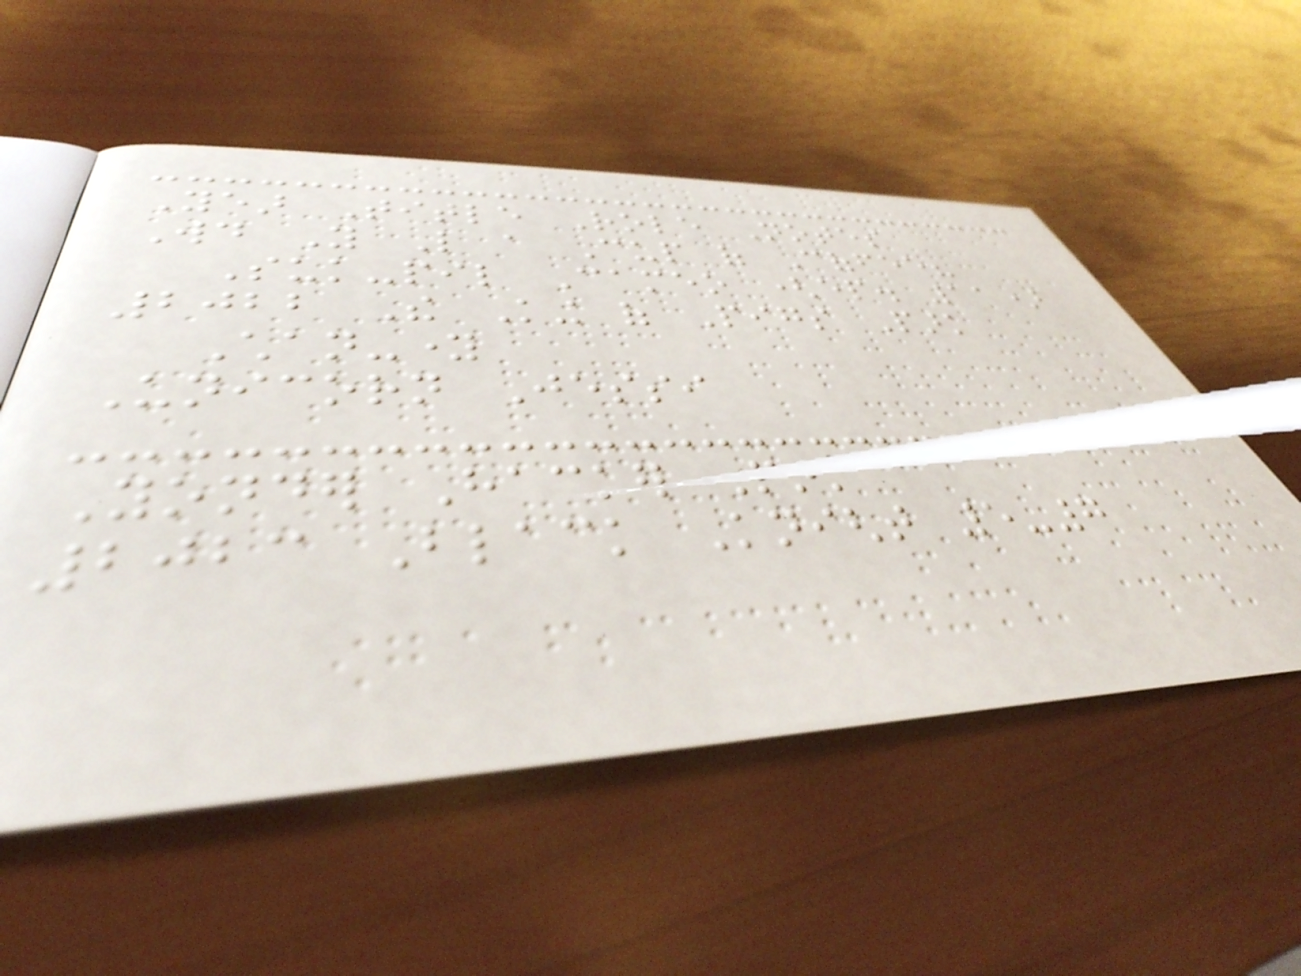Year Title Role Notes
Would You Like a Cup of Coffee?
Suk-pil Cameo (ep. 11)
2022 The King of Pigs Park
Chan-young
Unicorn Jessi
Yonder Hacker Park
2023 Black Knight 5-7
